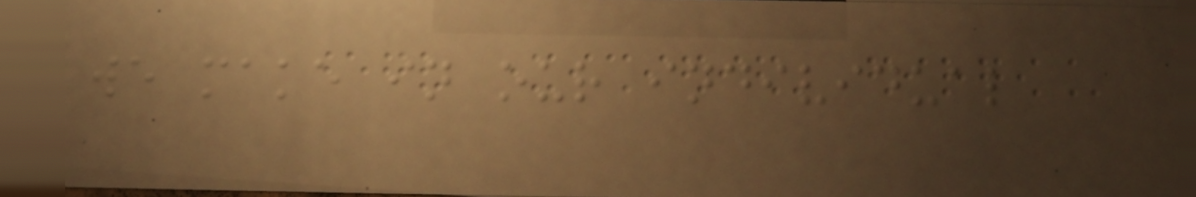we make in our individual
